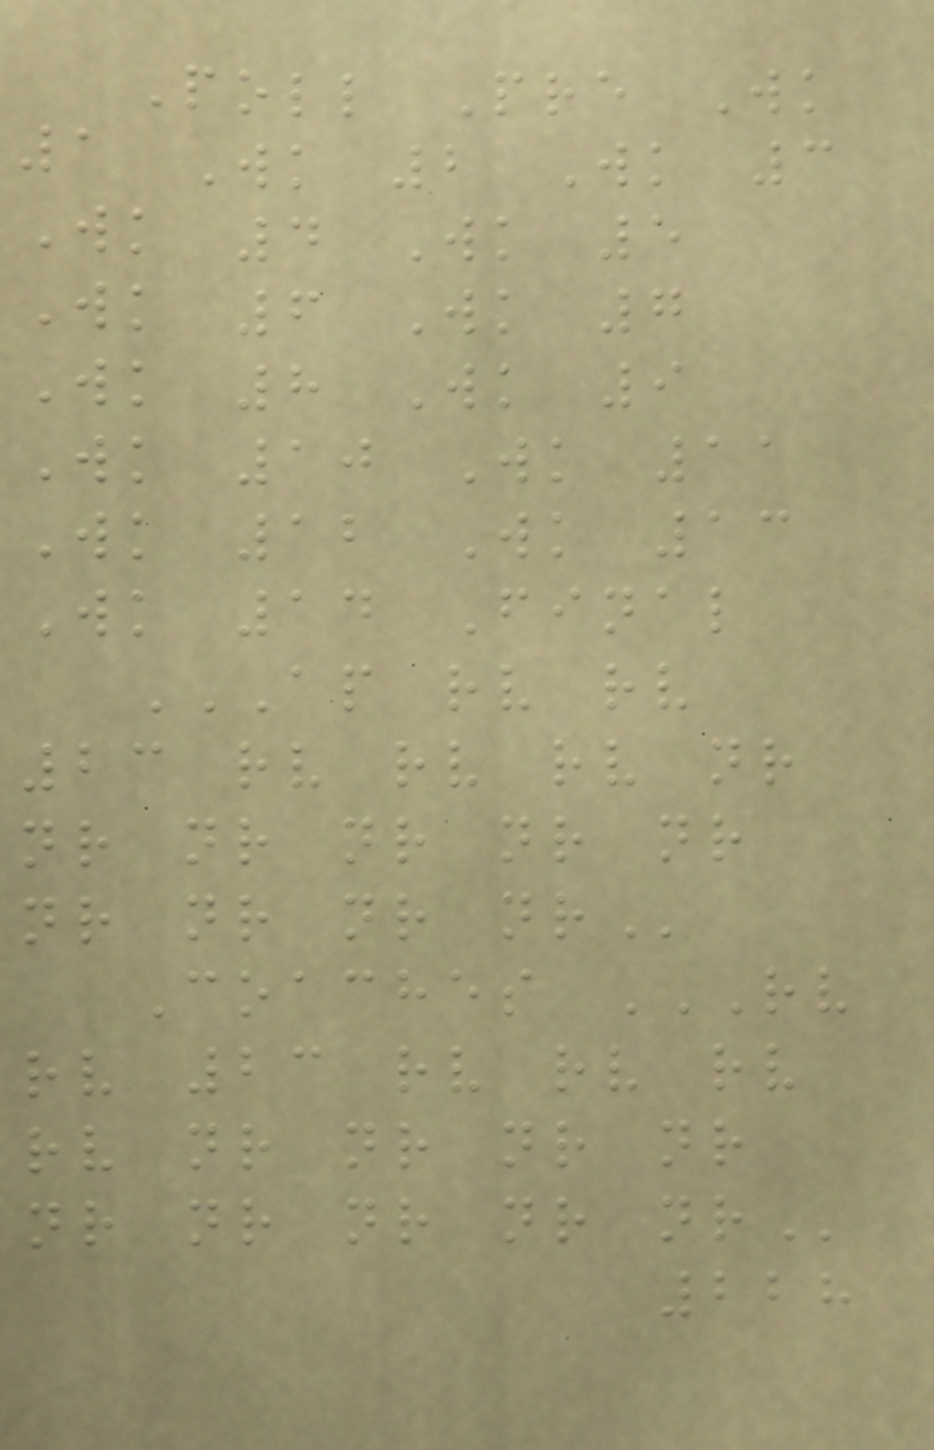Poll Pre Wk
1 Wk 2 Wk 3
Wk 4 Wk 5
Wk 6 Wk 7
Wk 8 Wk 9
Wk 10 Wk 11
Wk 12 Wk 13
Wk 14 Final
AP RV RV
23 RV RV RV NR
NR NR NR NR NR
NR NR NR NR
Coaches RV
RV 23 RV RV RV
RV NR NR NR NR
NR NR NR NR NR
228
